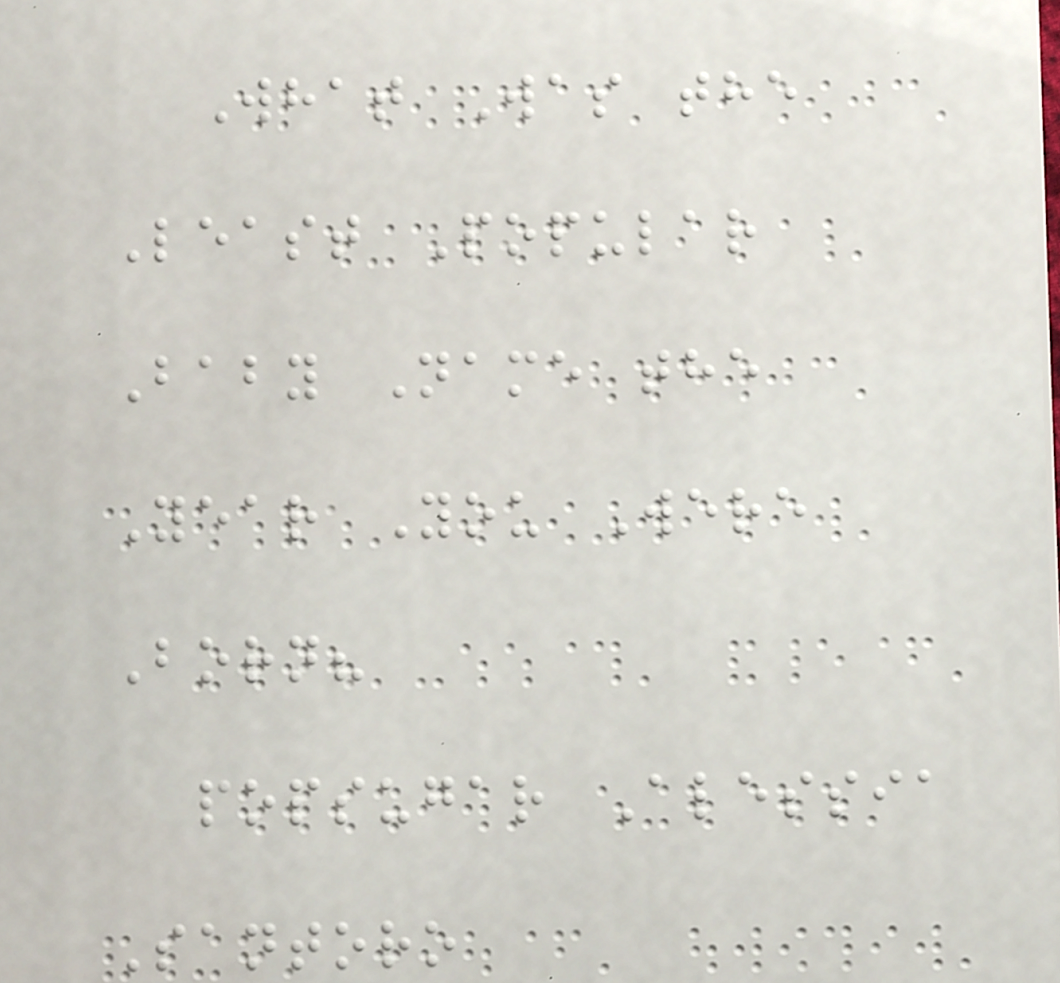What Was the
Least Popular
Baby Name the
Year You Were
Born?
popsugar Alessia
Santoro
